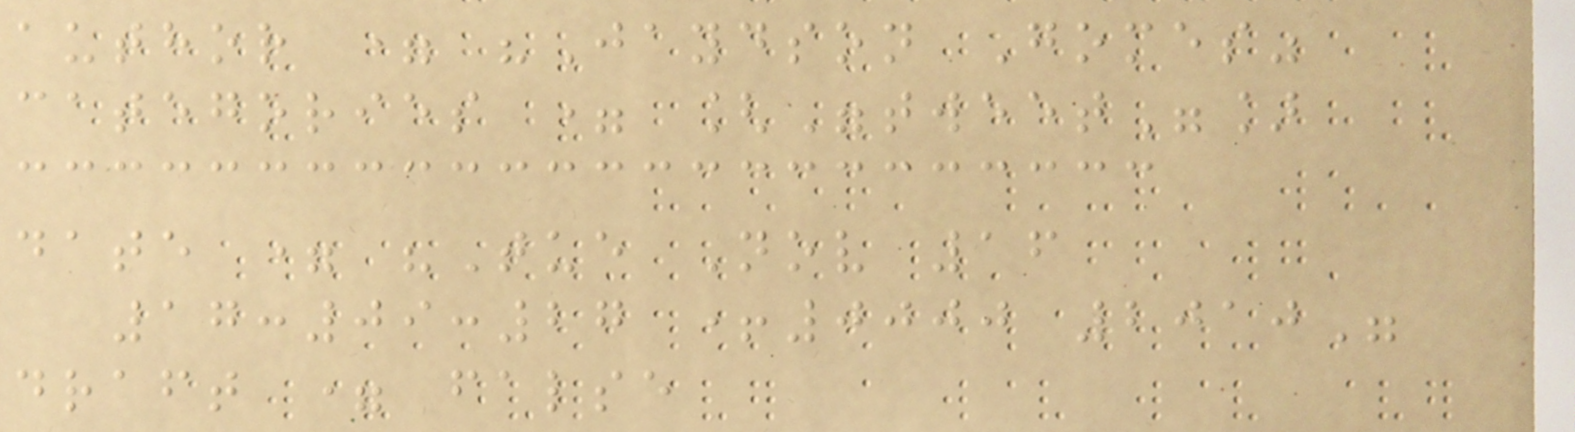author = "Jaydson Gomes"
categories = ["tweet"]
date = "Tue Nov 16
17:09:27 +0000 2010"
draft = false
